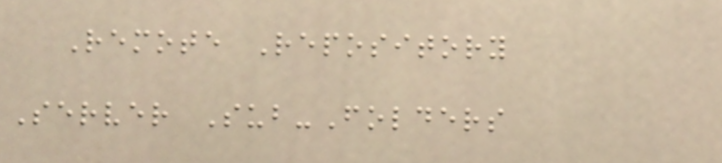Remote Repository
Server Sub-Folders
